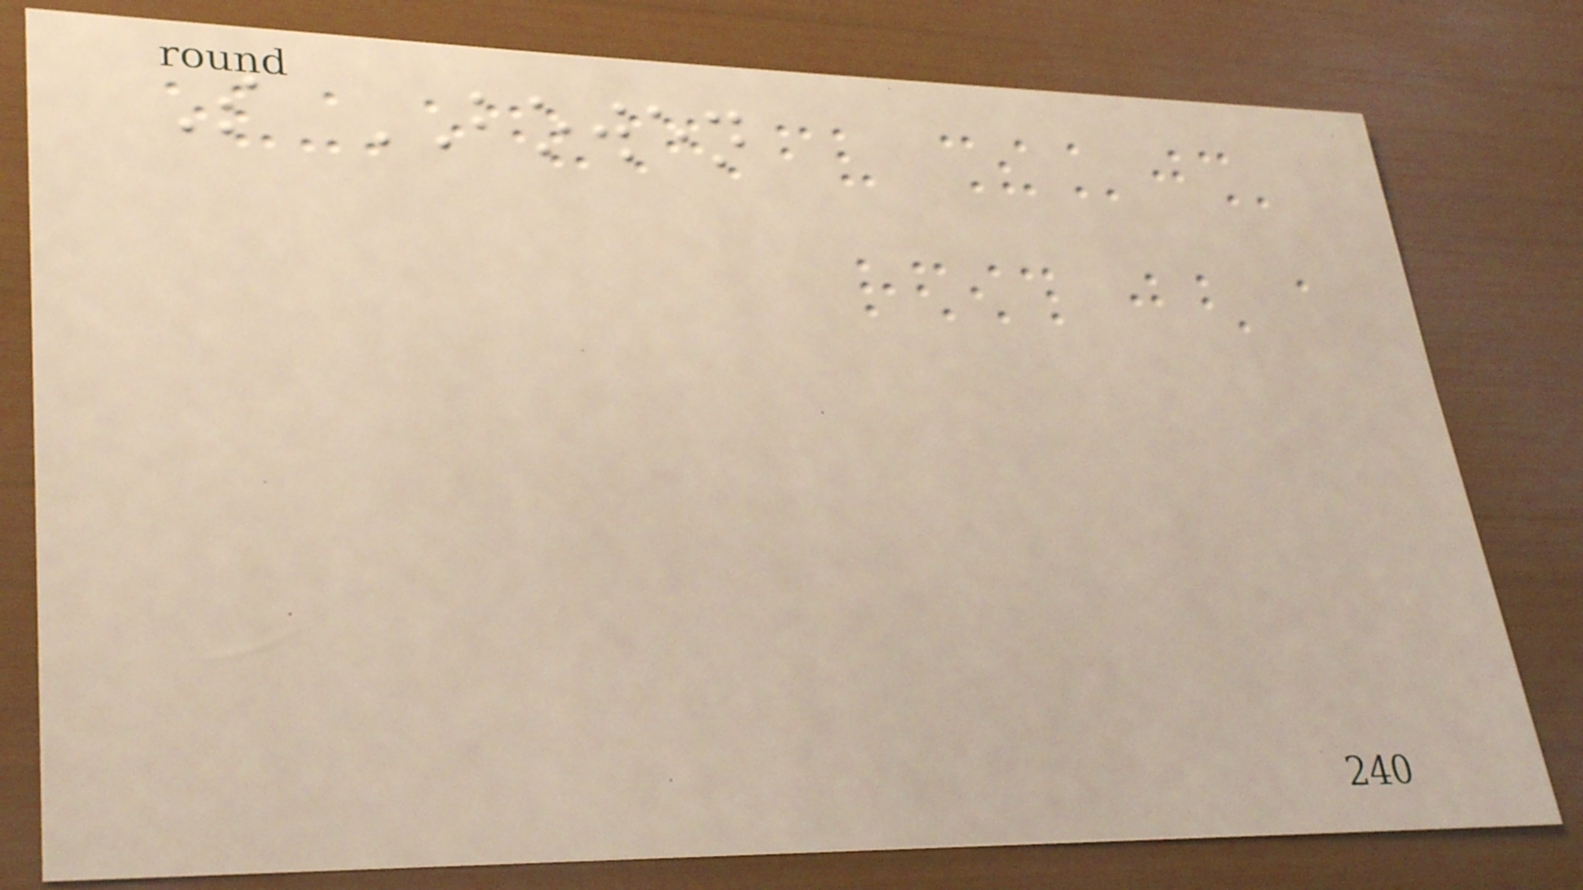S BOWEN
